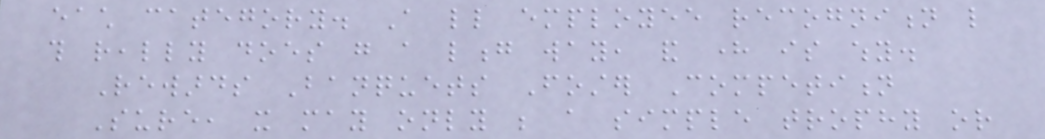each category. A little employee recognition like
this really does go a long way, and here is why.
Rewards Banquets Foster Competition
Sure, it may only be a simple trophy or
